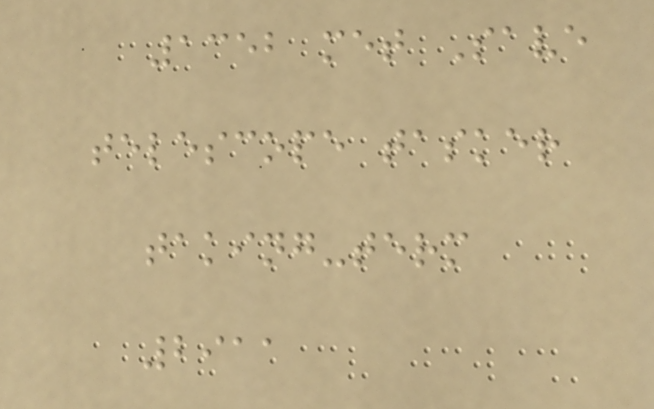1352 met Save
telescope tasker
taking-term
2911
